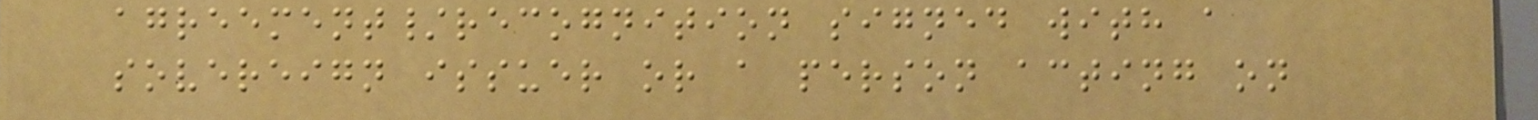agreement/recognition signed with a
sovereign issuer or a person acting on
